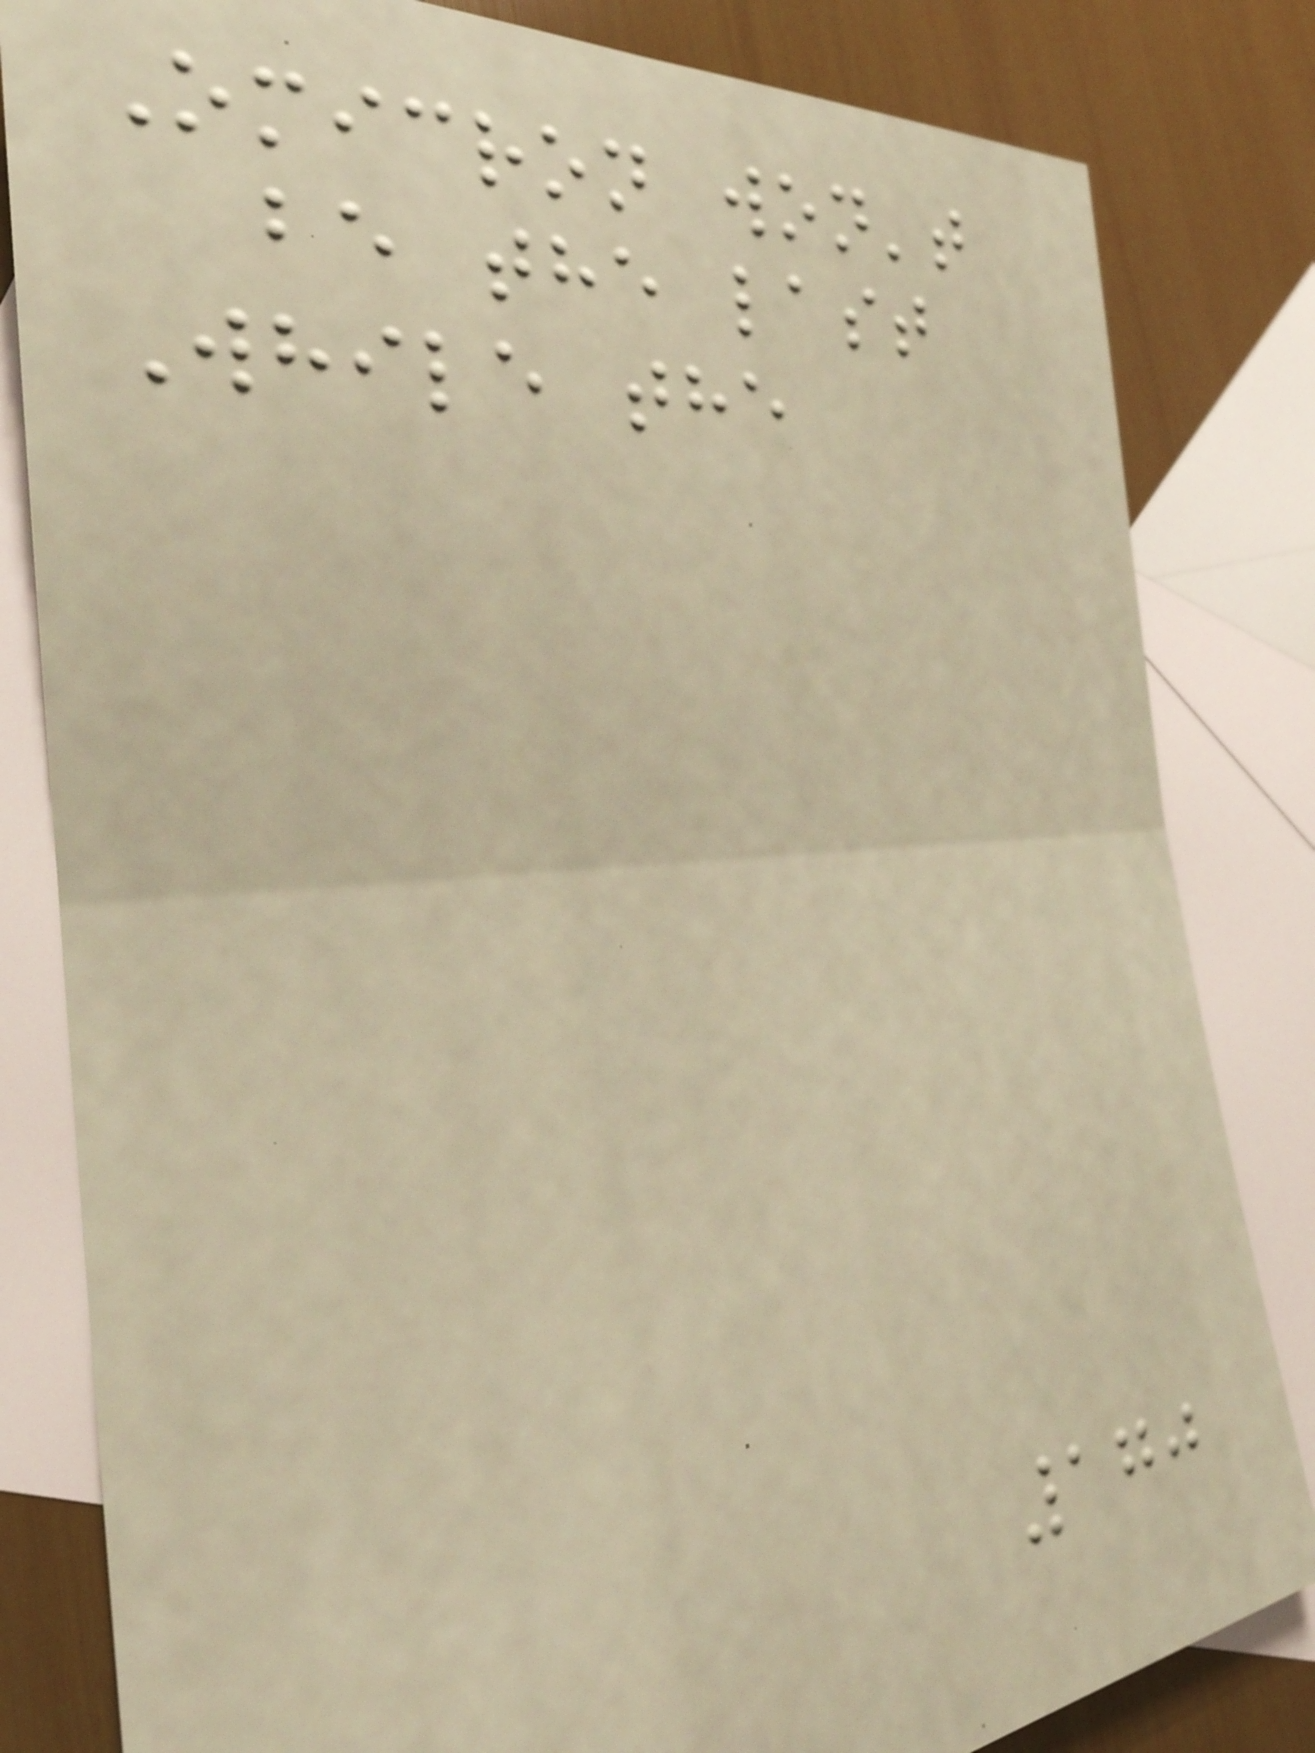Omicron won't
be the last
While the
170
